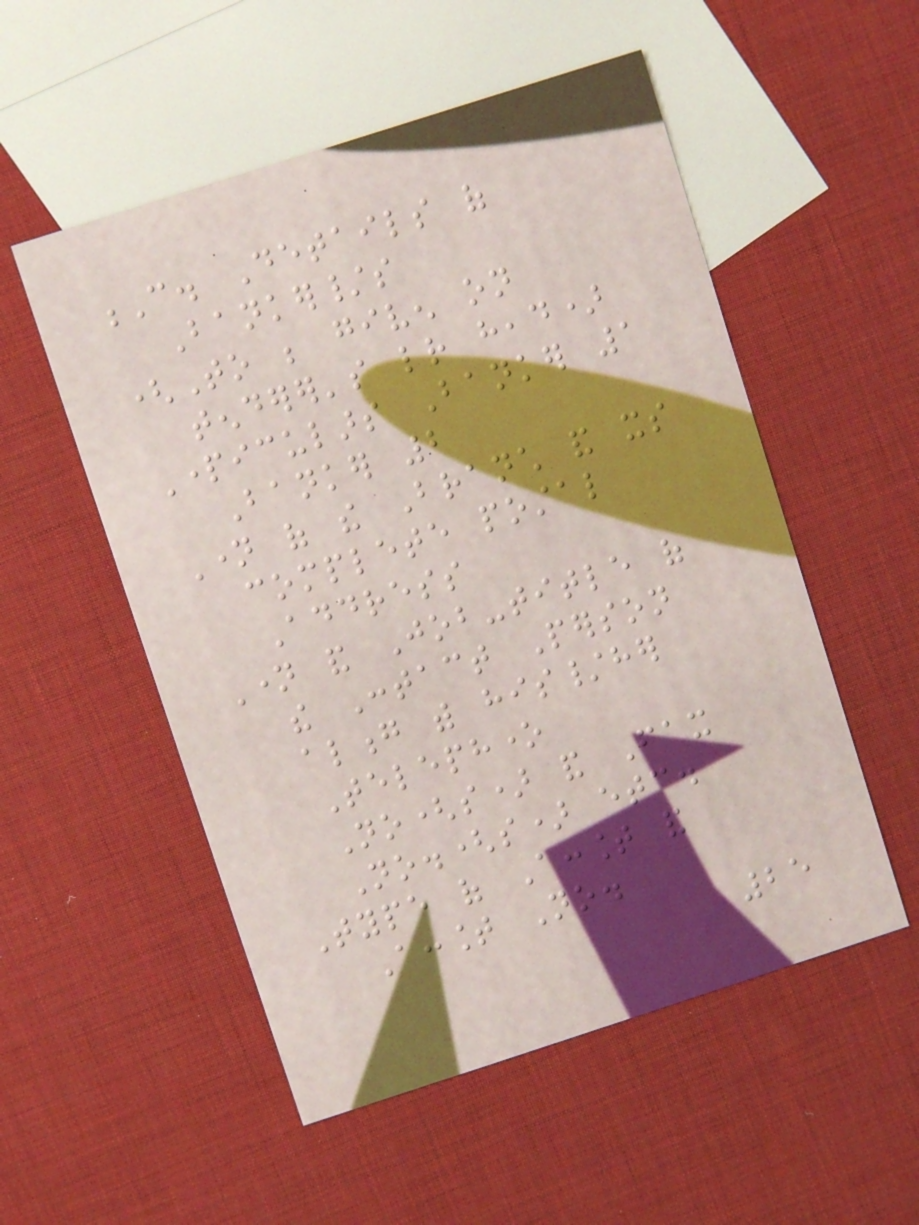C. Details of
Banker/s
(To be given on
tenderer's letter head)
Particulars Banker 1
Banker 2
Name of the Branch and its
complete postal
Address
Name and Job-title of
the Contact Person
along with his/her
Telephone
No(s) and Fax
No.(s) etc.
Type of Account and
Account No.
25
